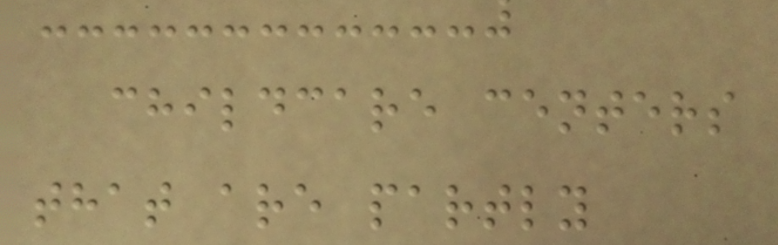childcare centers
that are partly
